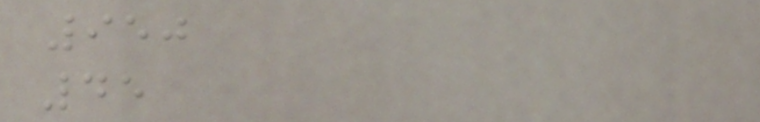950
45
